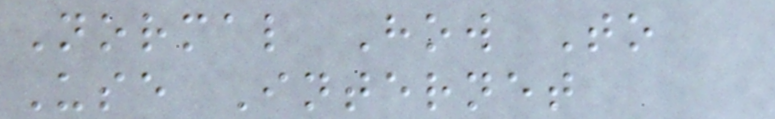Normal How To
Use Internet
